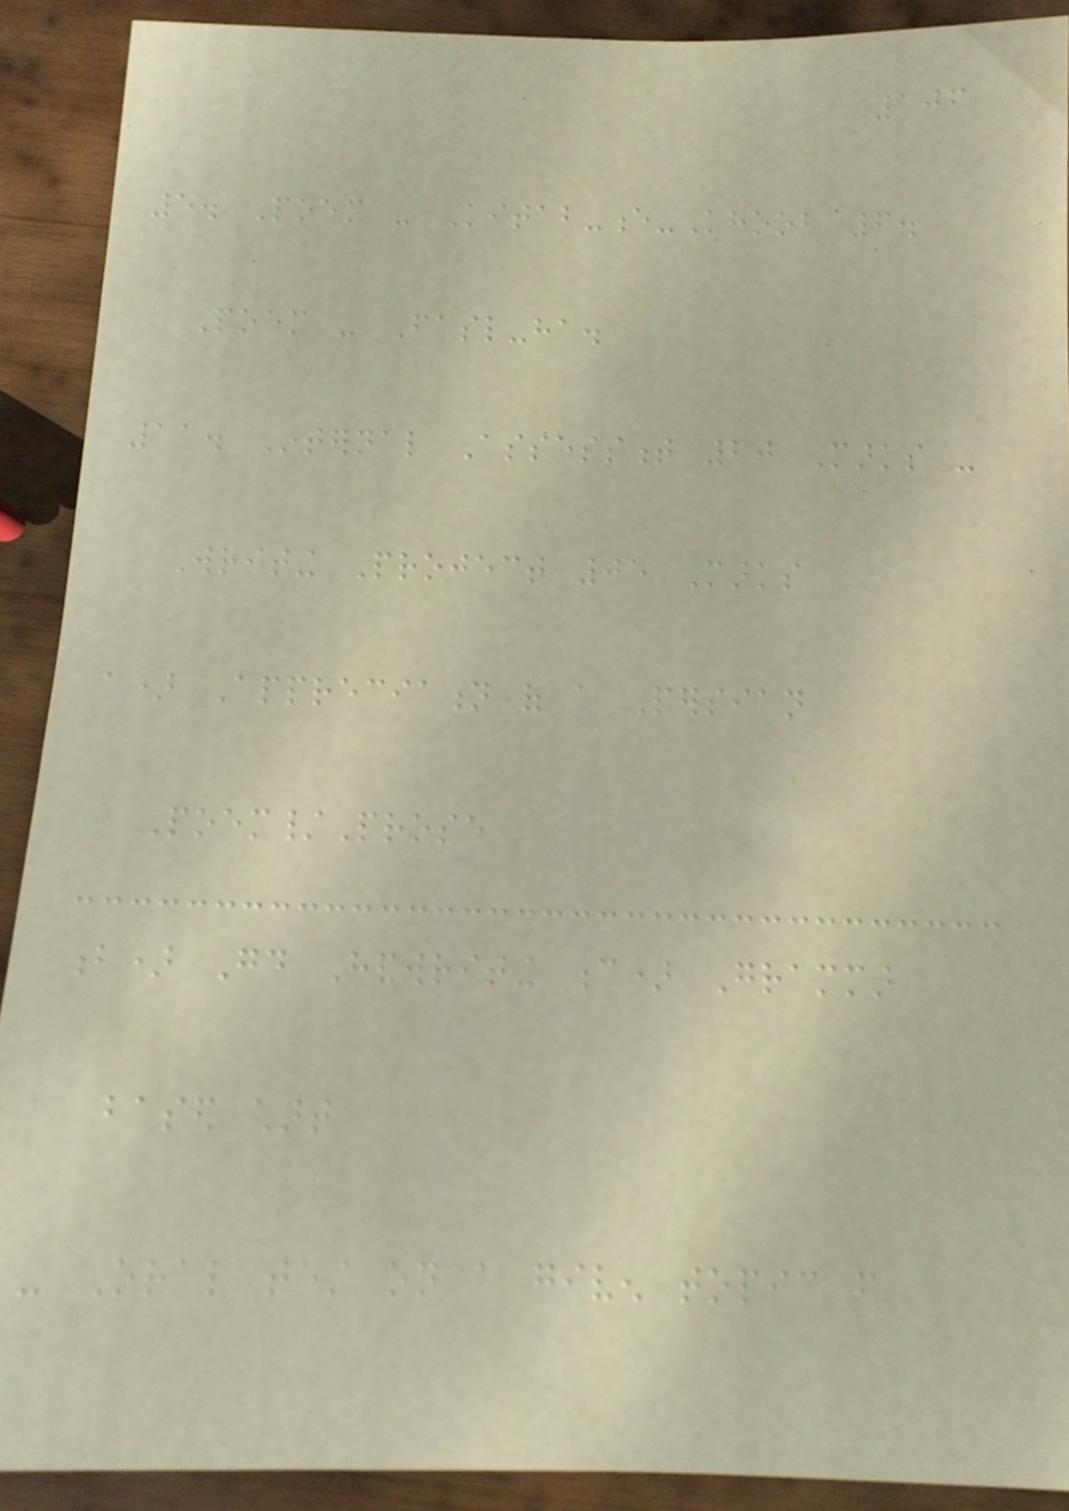106
5. Poem - Kitab-e-Khoob 6.
Poem - Fasl-ha.
11. Internal Assessment 20 Marks -
Writing Project 05 Marks
a) Appreciation of a Persian
Poem/Prose
b) Good Handwriting c) Grammar
based chart
- Oral test on a given topic from
